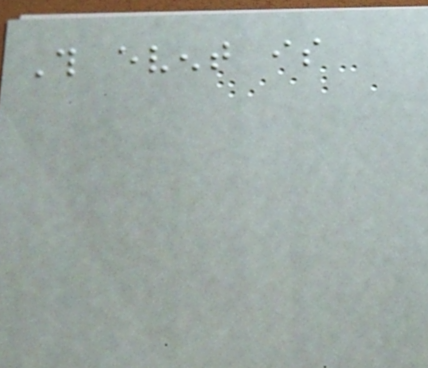This event is
